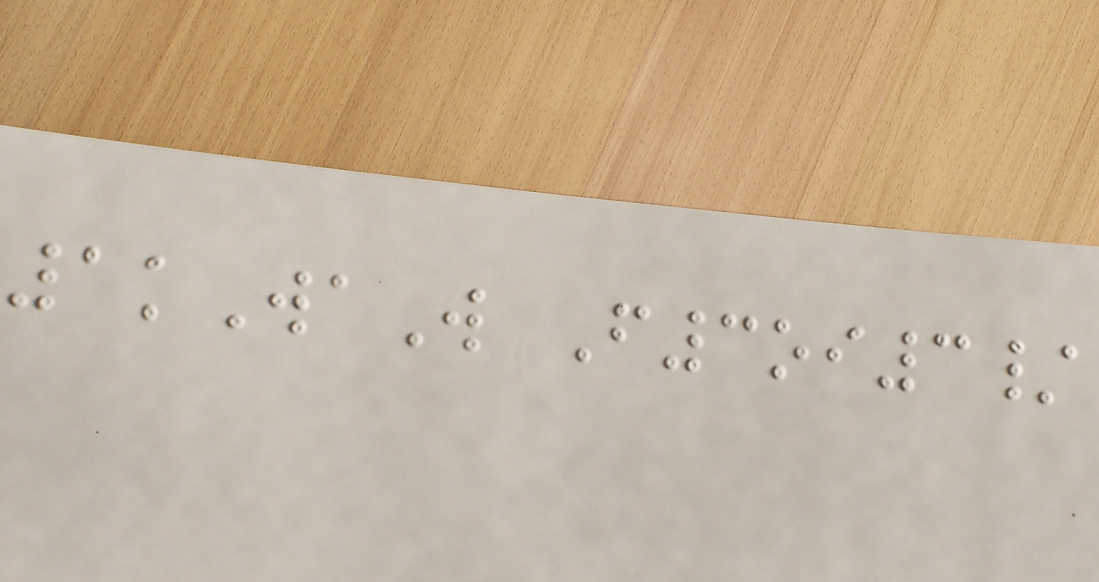1kWaW F3oi3/
